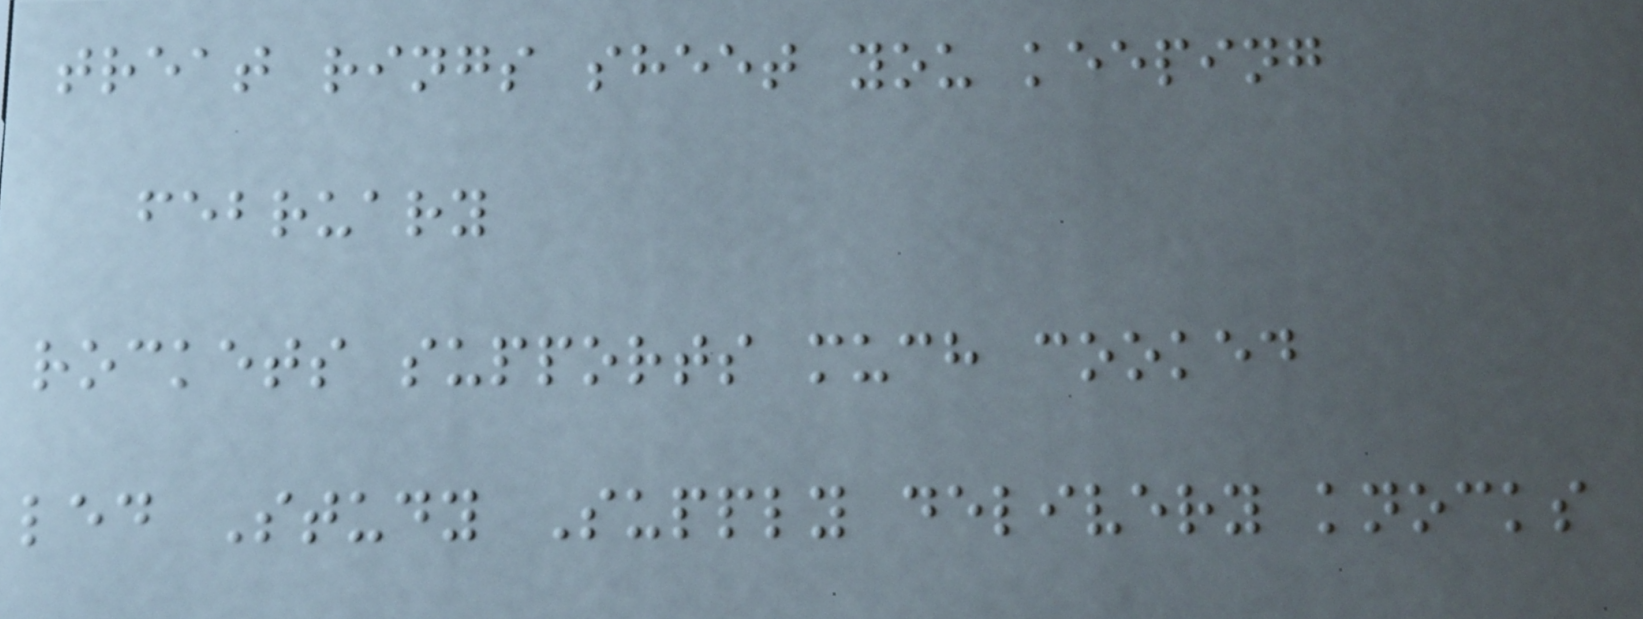treat rings sheet you keeping
february
rockets supports much cooked
led Study Supply delivery knocks
